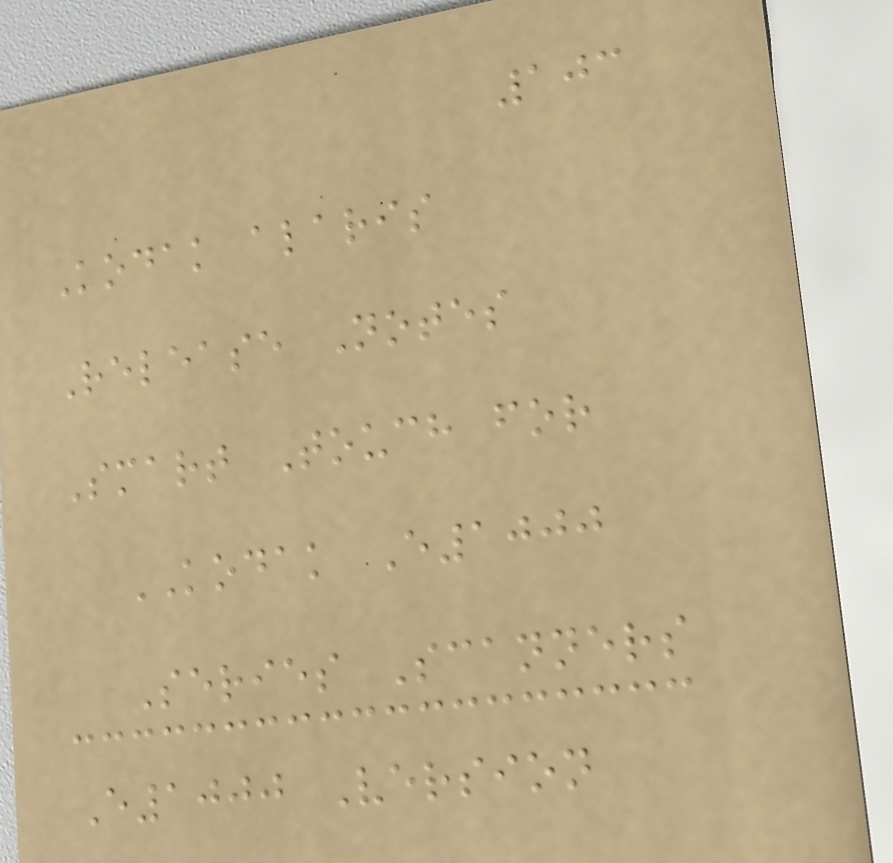103
Kodak alaris
Release Notes
Smart Touch for
KODAK E1000
Series Scanners
E1000 Version
